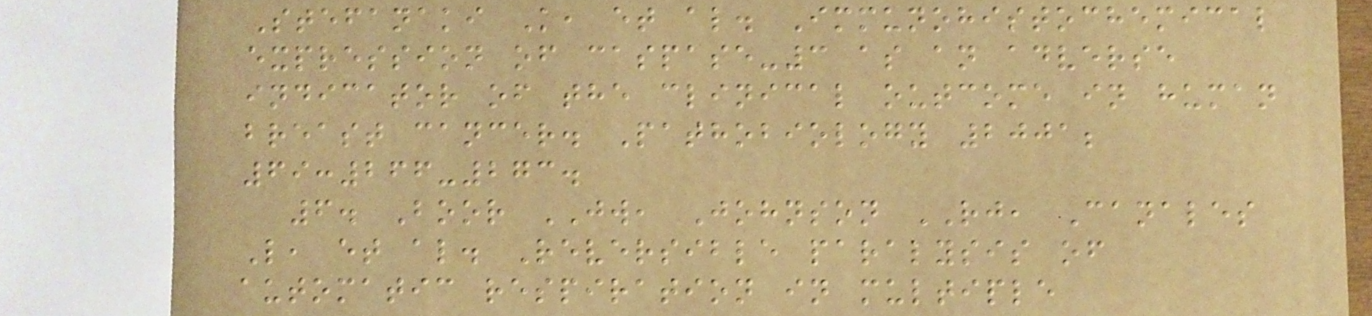Stefanaki K, et al. Immunohistochemical
expression of caspase-3 as an adverse
indicator of the clinical outcome in human
breast cancer. Pathobiology 2001;
69:266-273.
6. Boor JW, Johnson RJ, Canales
L, et al. Reversible paralysis of
automatic respiration in multiple
